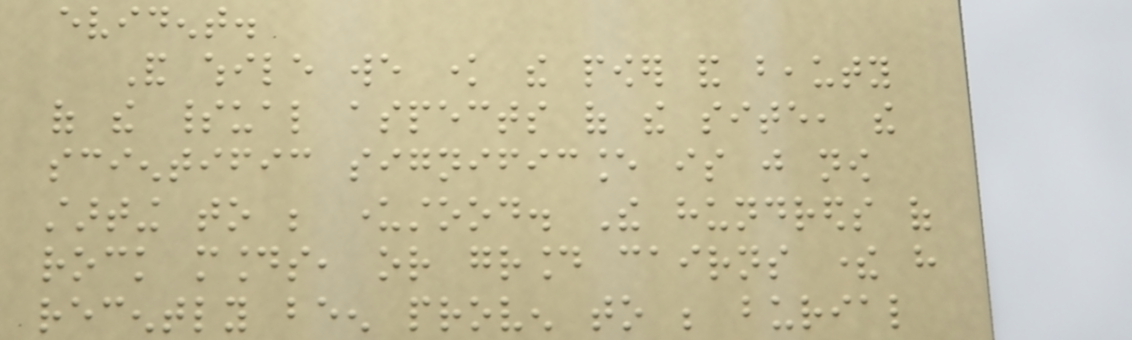evident.
And while we know the power and beauty
of the spiritual aspects of the site, the
scientific significance is just now
starting to be understood. The hundreds of
rock mounds, or ground cairns there have
recently been proven to be burial
